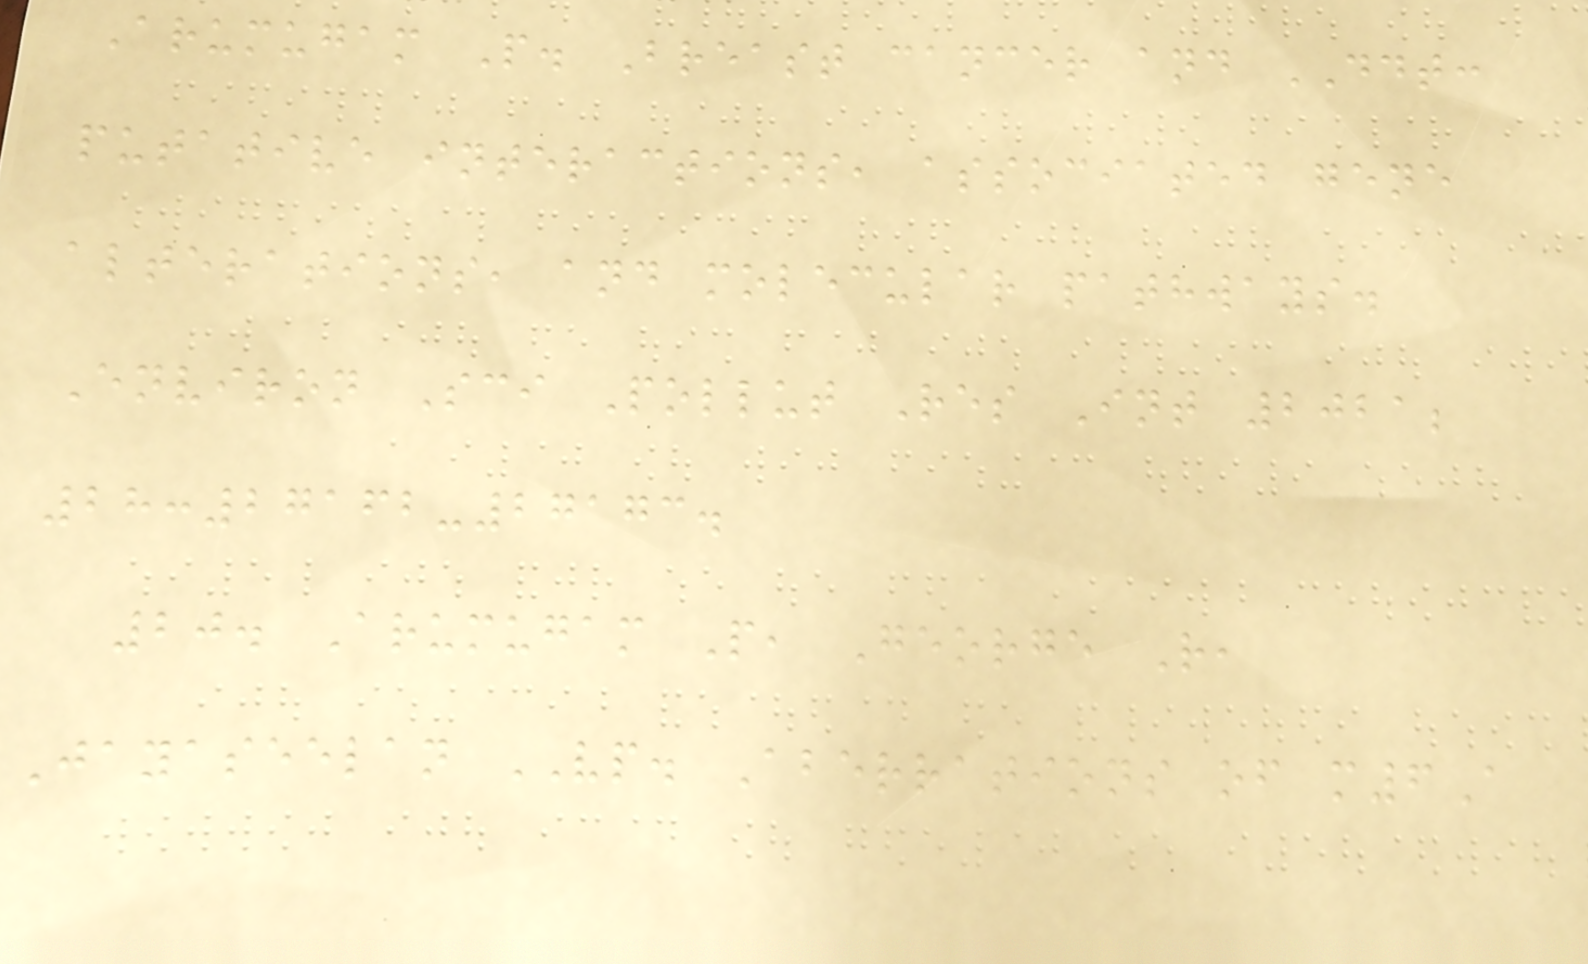Arumugam P. Breast cancer and DDT:
putative interactions, associated gene
alterations, and molecular pathways.
Environ Sci Pollut Res Int 2021;
28:27162-27173.
20. Arumugam P, George R,
Jayaseelan VP. Aberrations of m6A
